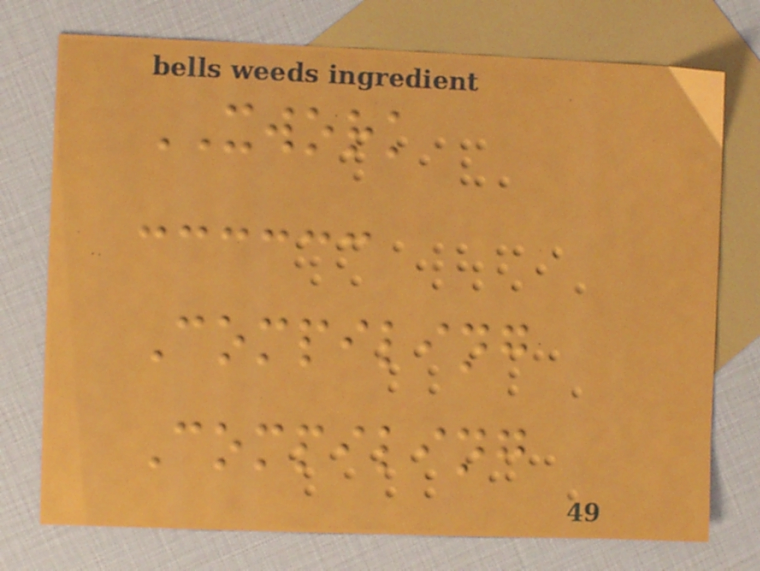XWORK
Compiling
Compiling
